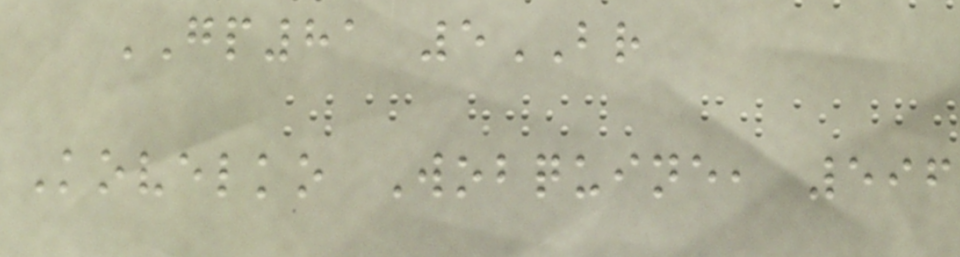GP81 5BR
Kovelko Wobquine, 596
